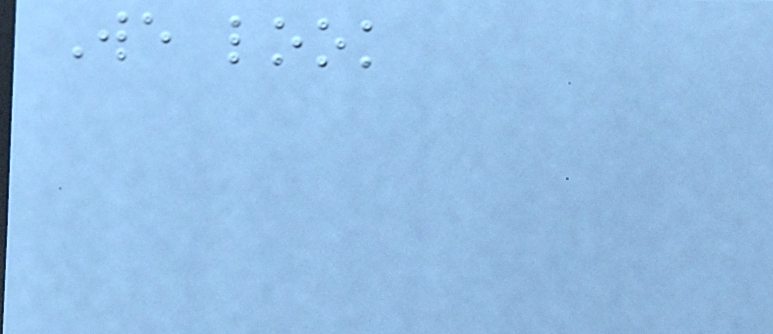We look
